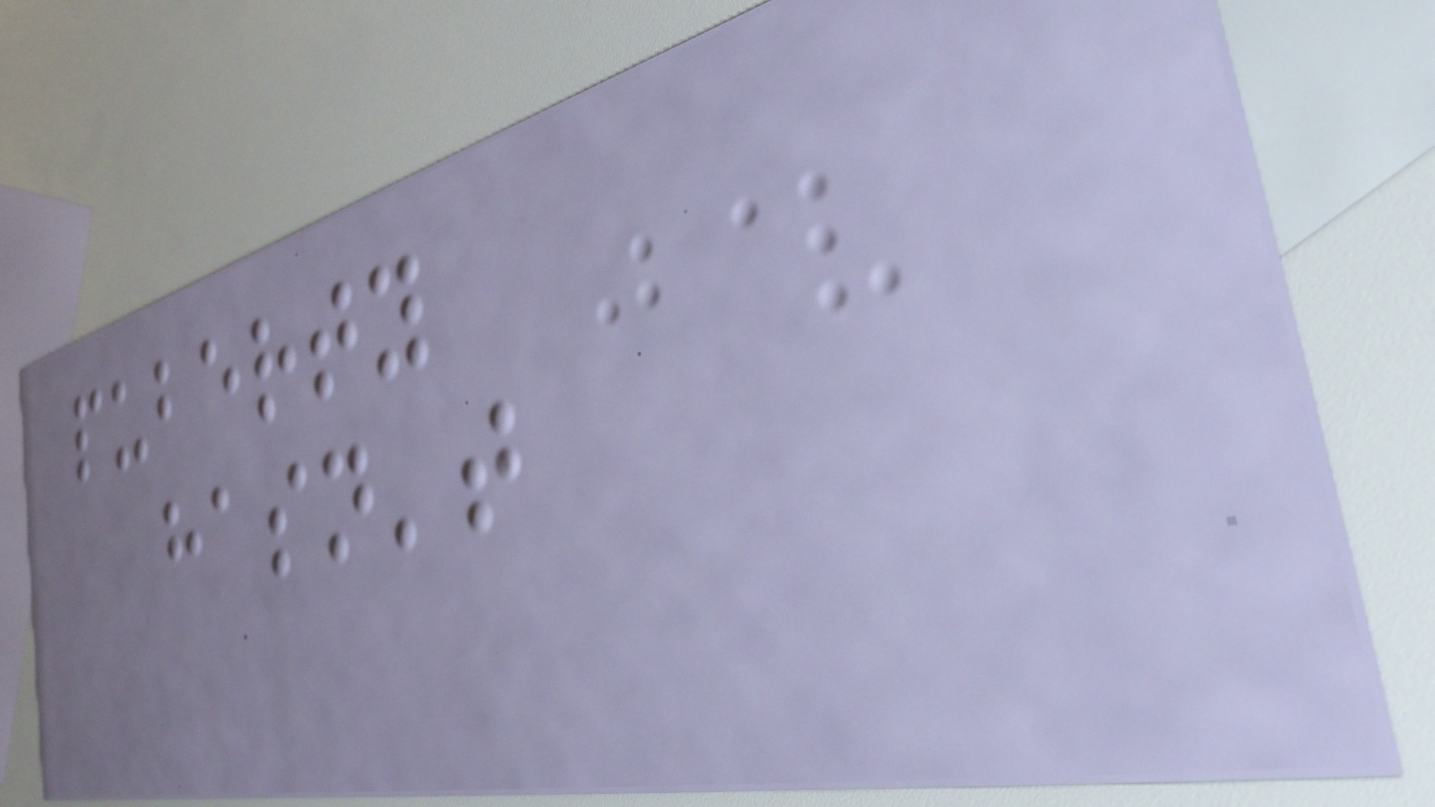puberty
hasn't
